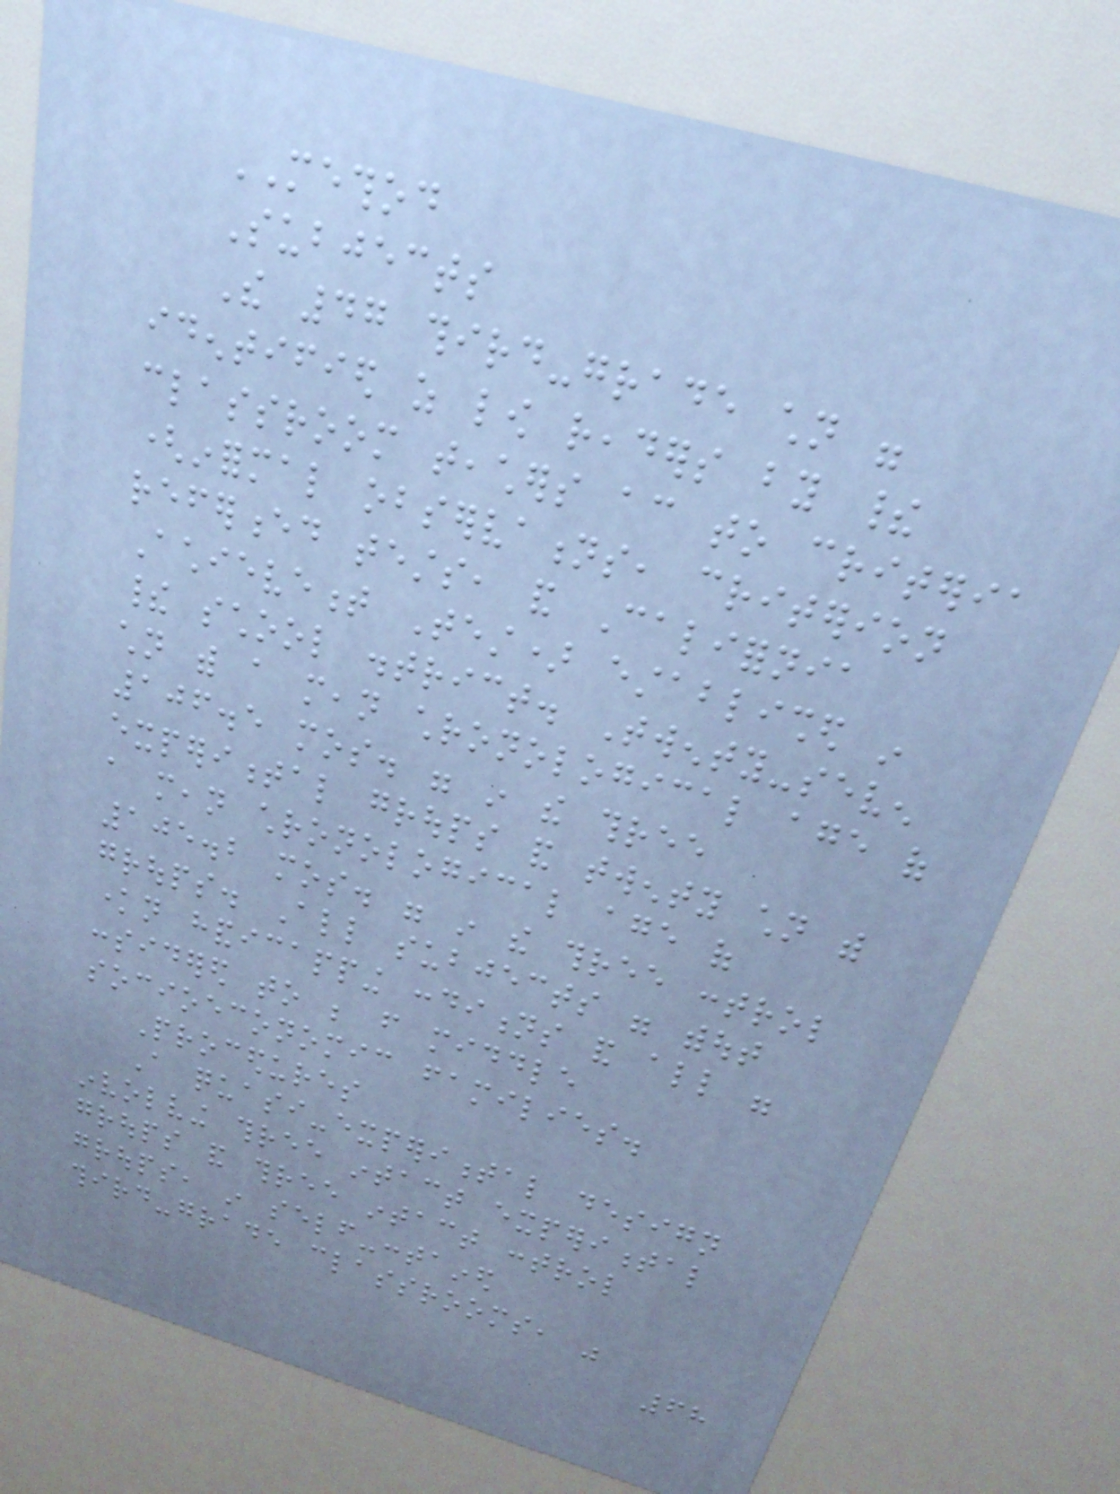METHOD
Subjects
The 47 third-grade children were
identified as low readers by their
classroom teachers according to criteria
(informal observations, criterion
referenced tests, and California
Achievement Test) established in
their school district. Twenty-seven
children with a mean chronological age of
106.5 mos. were in the three
experimental groups and twenty children with
a mean chronological age of
105.2 mos. were in the three control
groups. All subjects were without
known handicapping conditions and all were
considered to be from middle
socioeconomic families.
Procedures
A quasi-experimental design
involving three intact experimental
groups and three intact control
groups, in self-contained
third-grade classrooms, was
68
